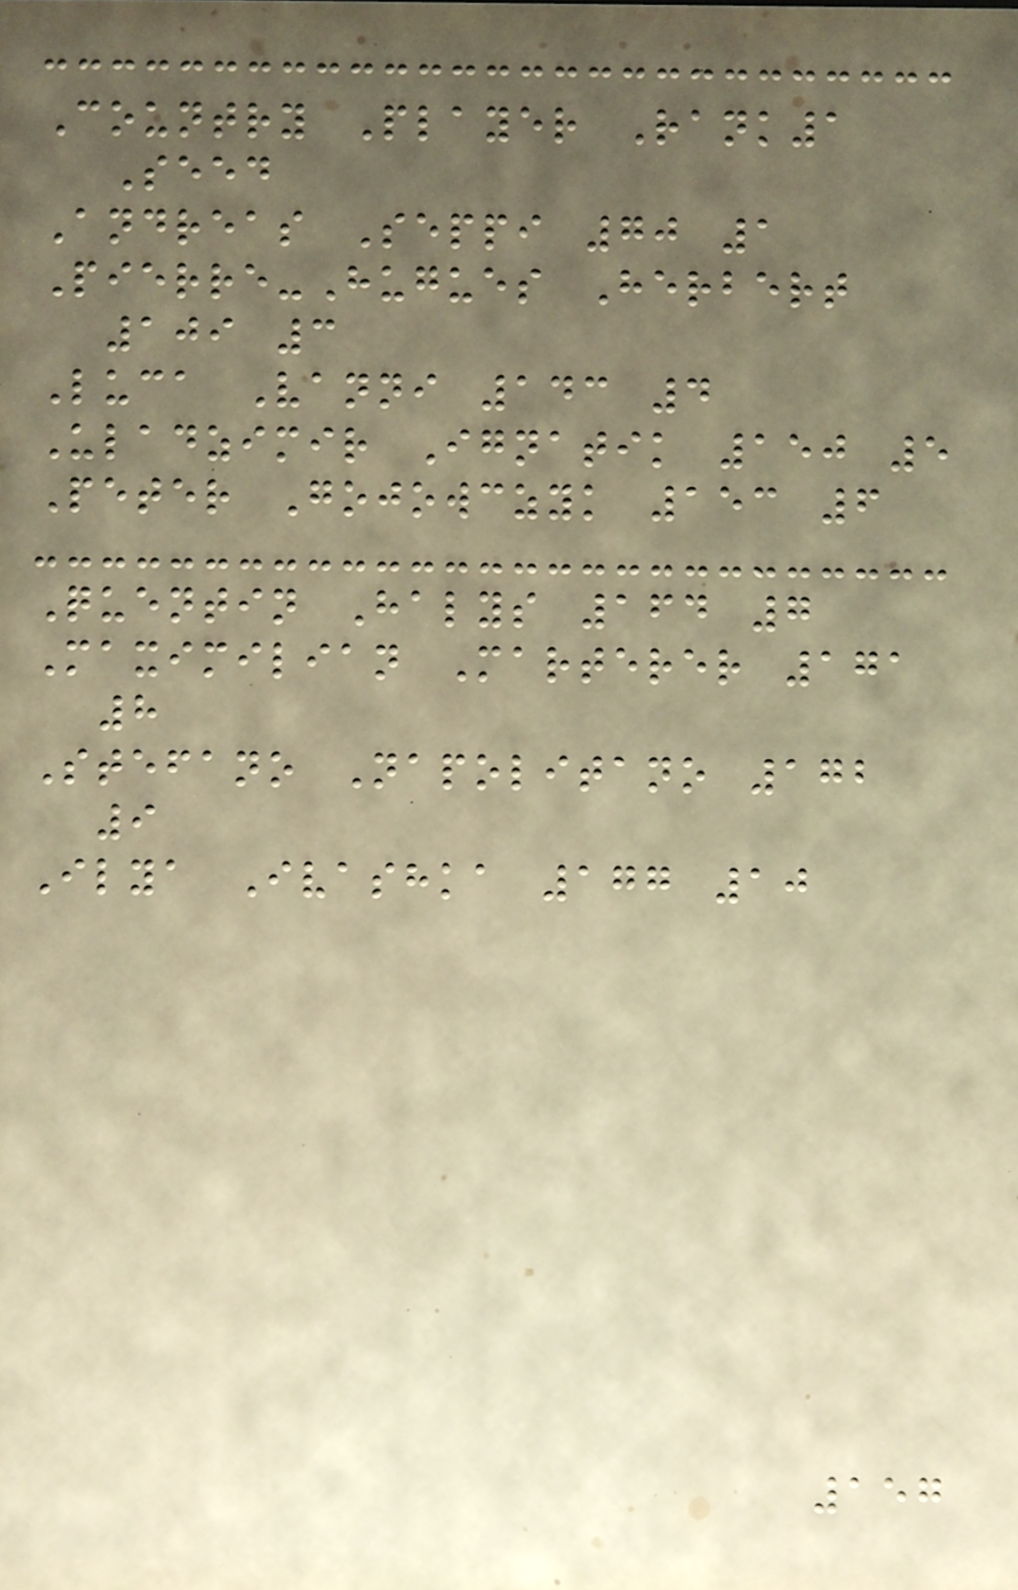Country Player Rank1
Seed
Andreas Seppi 70 1
Pierre-Hugues Herbert
109 3
Luca Vanni 143 4
Uladzimir Ignatik 150 5
Peter Gojowczyk 153 6
Quentin Halys 164 7
Maximilian Marterer 171
8
Stefano Napolitano 172
9
Ilya Ivashka 177 10
157
